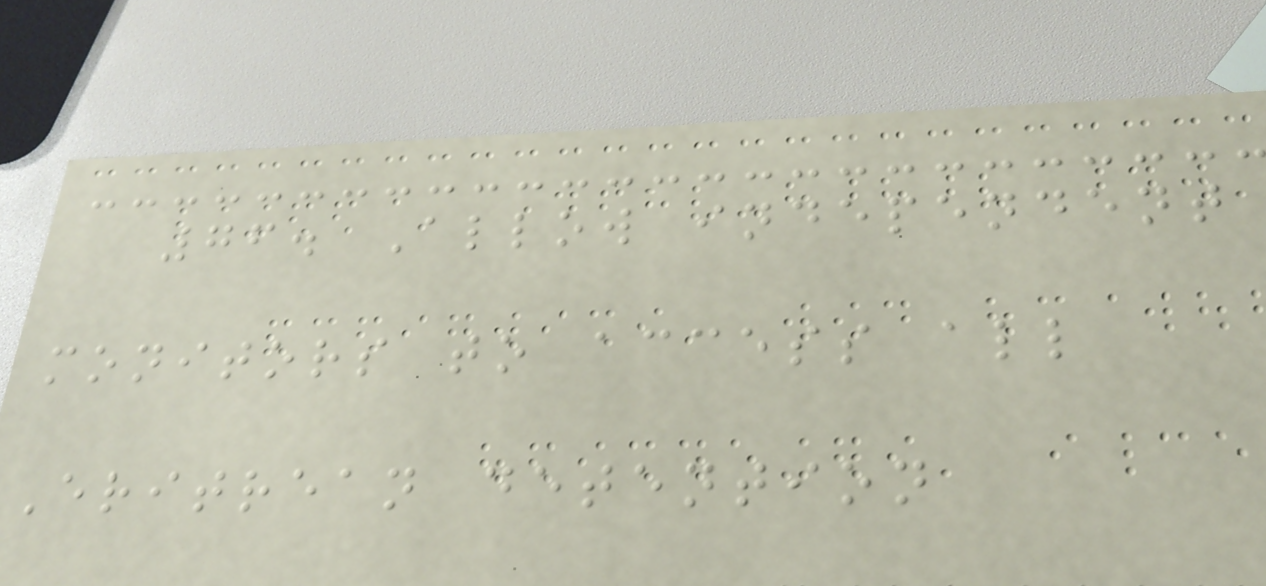76. Allow independent
monitors to access all
Eritrean detention
